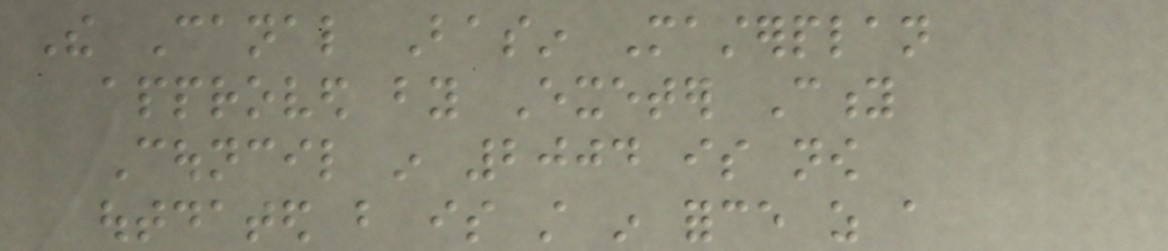The Canal Basin Masterplan
approved by Exeter City
Council in 2004 is now
outdated but is still in force as a
